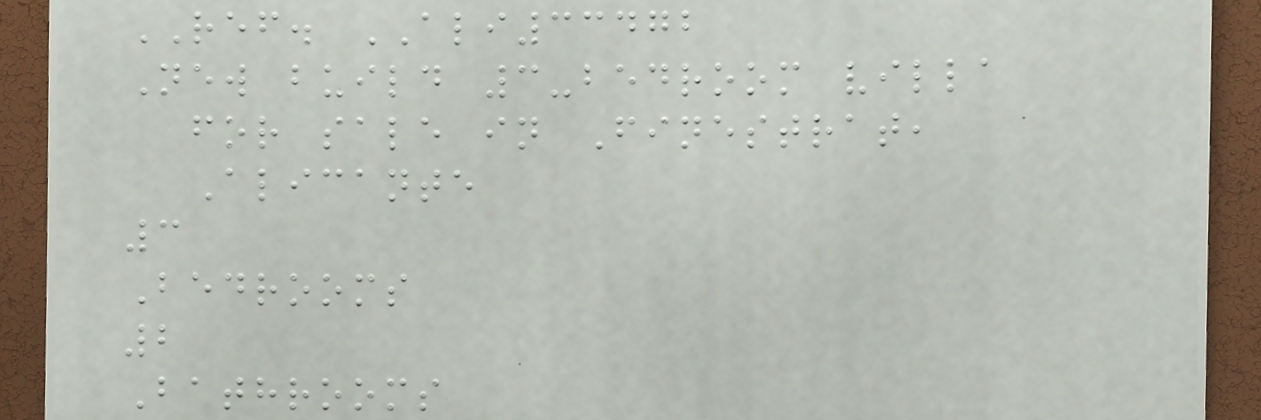REF. ALI33472
New build 3-bedroom villa
for sale in Finestrat,
Alicante
3
Bedrooms
2
Bathrooms
